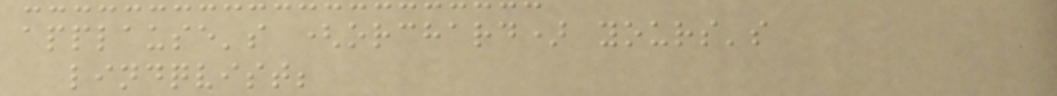applause's (orchard) yours's
lindqvist;
